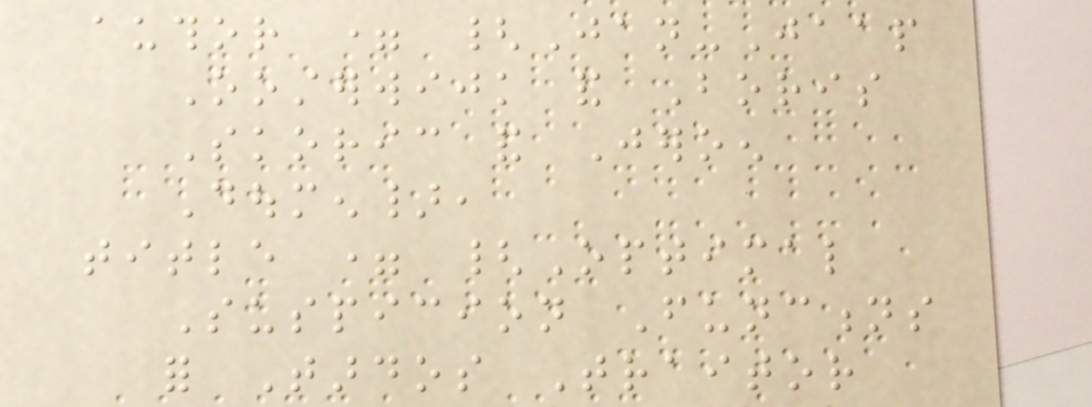author = {Jan-Jaap
Oosterwijk and Boris
Skoric and Jeroen
Doumen},
title = {Optimal
Suspicion Functions
for Tardos Traitor
